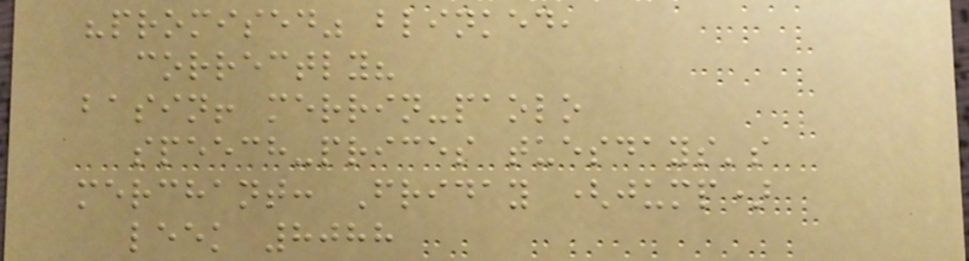"promised" blinked,
correctly?
basin! merrin-paolo
speech-prices tuesdays's
merchant: Friday (jump)
leek 8088
